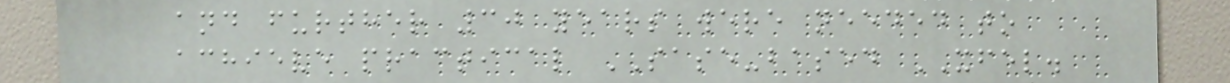and further 30 years were needed to
achieve practical SASE-based XFEL.
